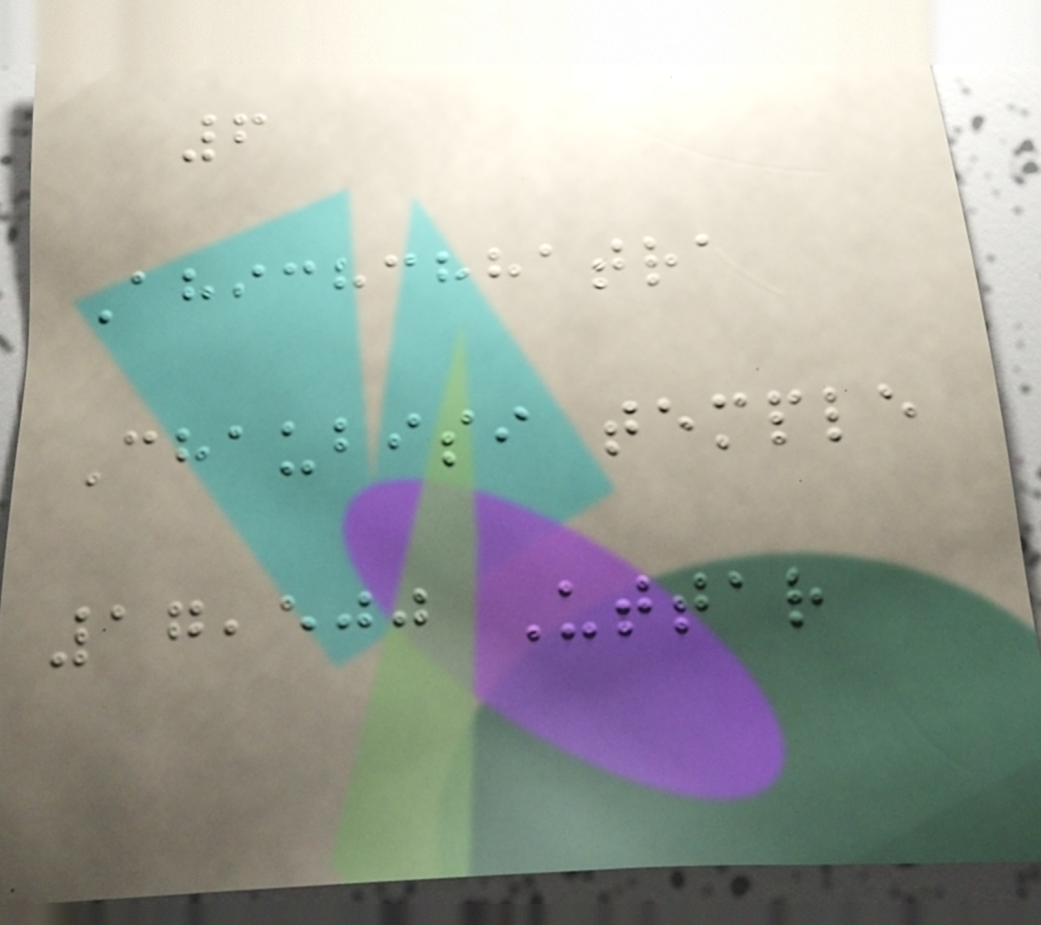6
Ahichchhatra
Chaubisi temple
17,500 Uttar
